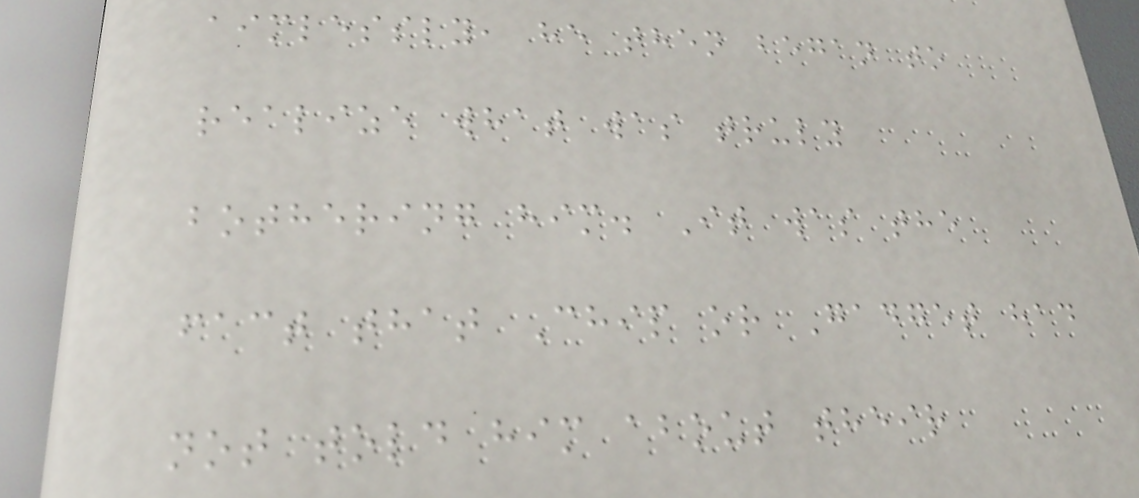aimlessly, he then began to
realize what was truly
bothering him. It was the
fact that Chip or Gadget had
not told him about their
